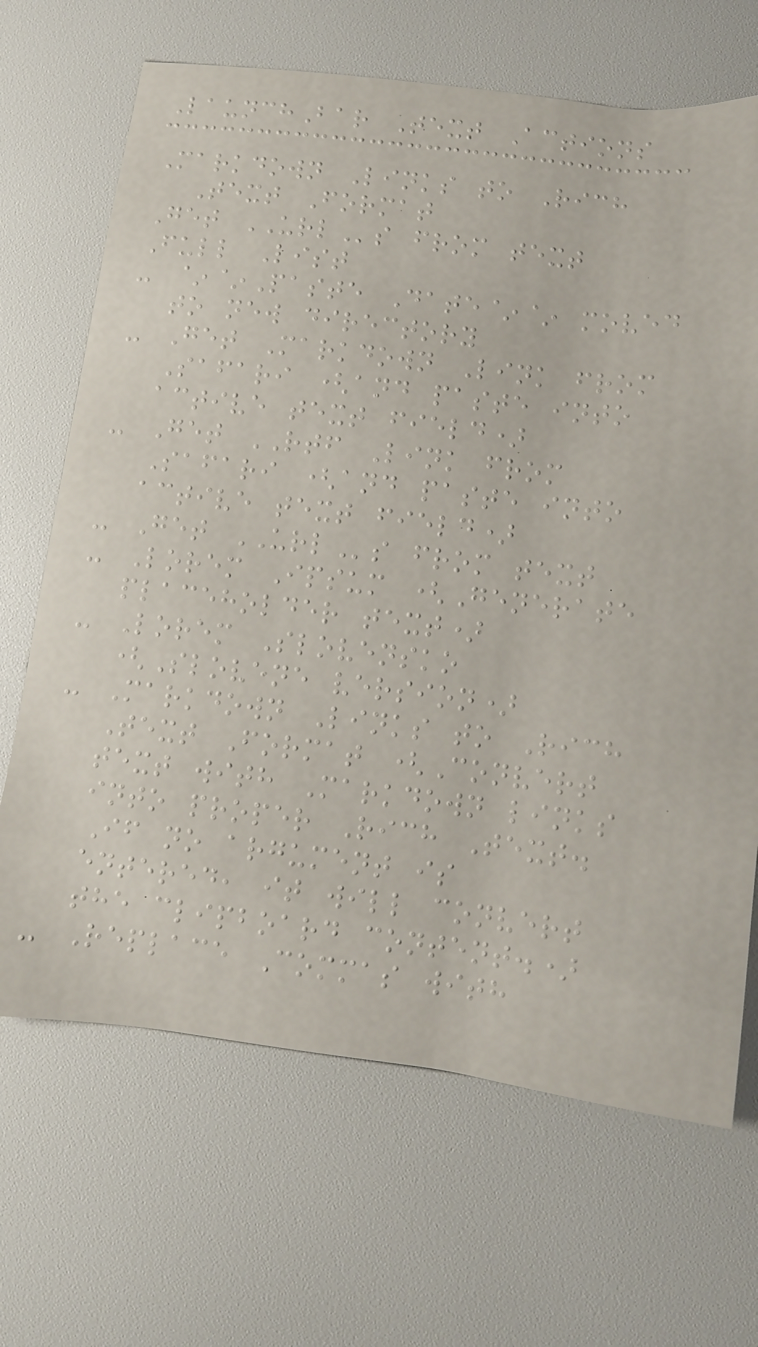LaunchBar Text Actions
Markdown Links to Rich
Text Format
Get URLs from text
Full List
- ~~Paste Date~~ moved
to new directory
- Get Markdown Link from
Safari (and paste into
active text field)
- Get RTF Link from
Safari (and paste into
active text field)
- Get URLs from text
- Lorem Ipsum (Generate
placeholder text)
- Lorem Slovensko
(Slovene version)
- Markdown Links to Rich
Text Format (Convert
text with Markdown links
into proper Rich Text.
If no argument is
entered, it will convert
the clipboard content.)
- Replace Commas with
